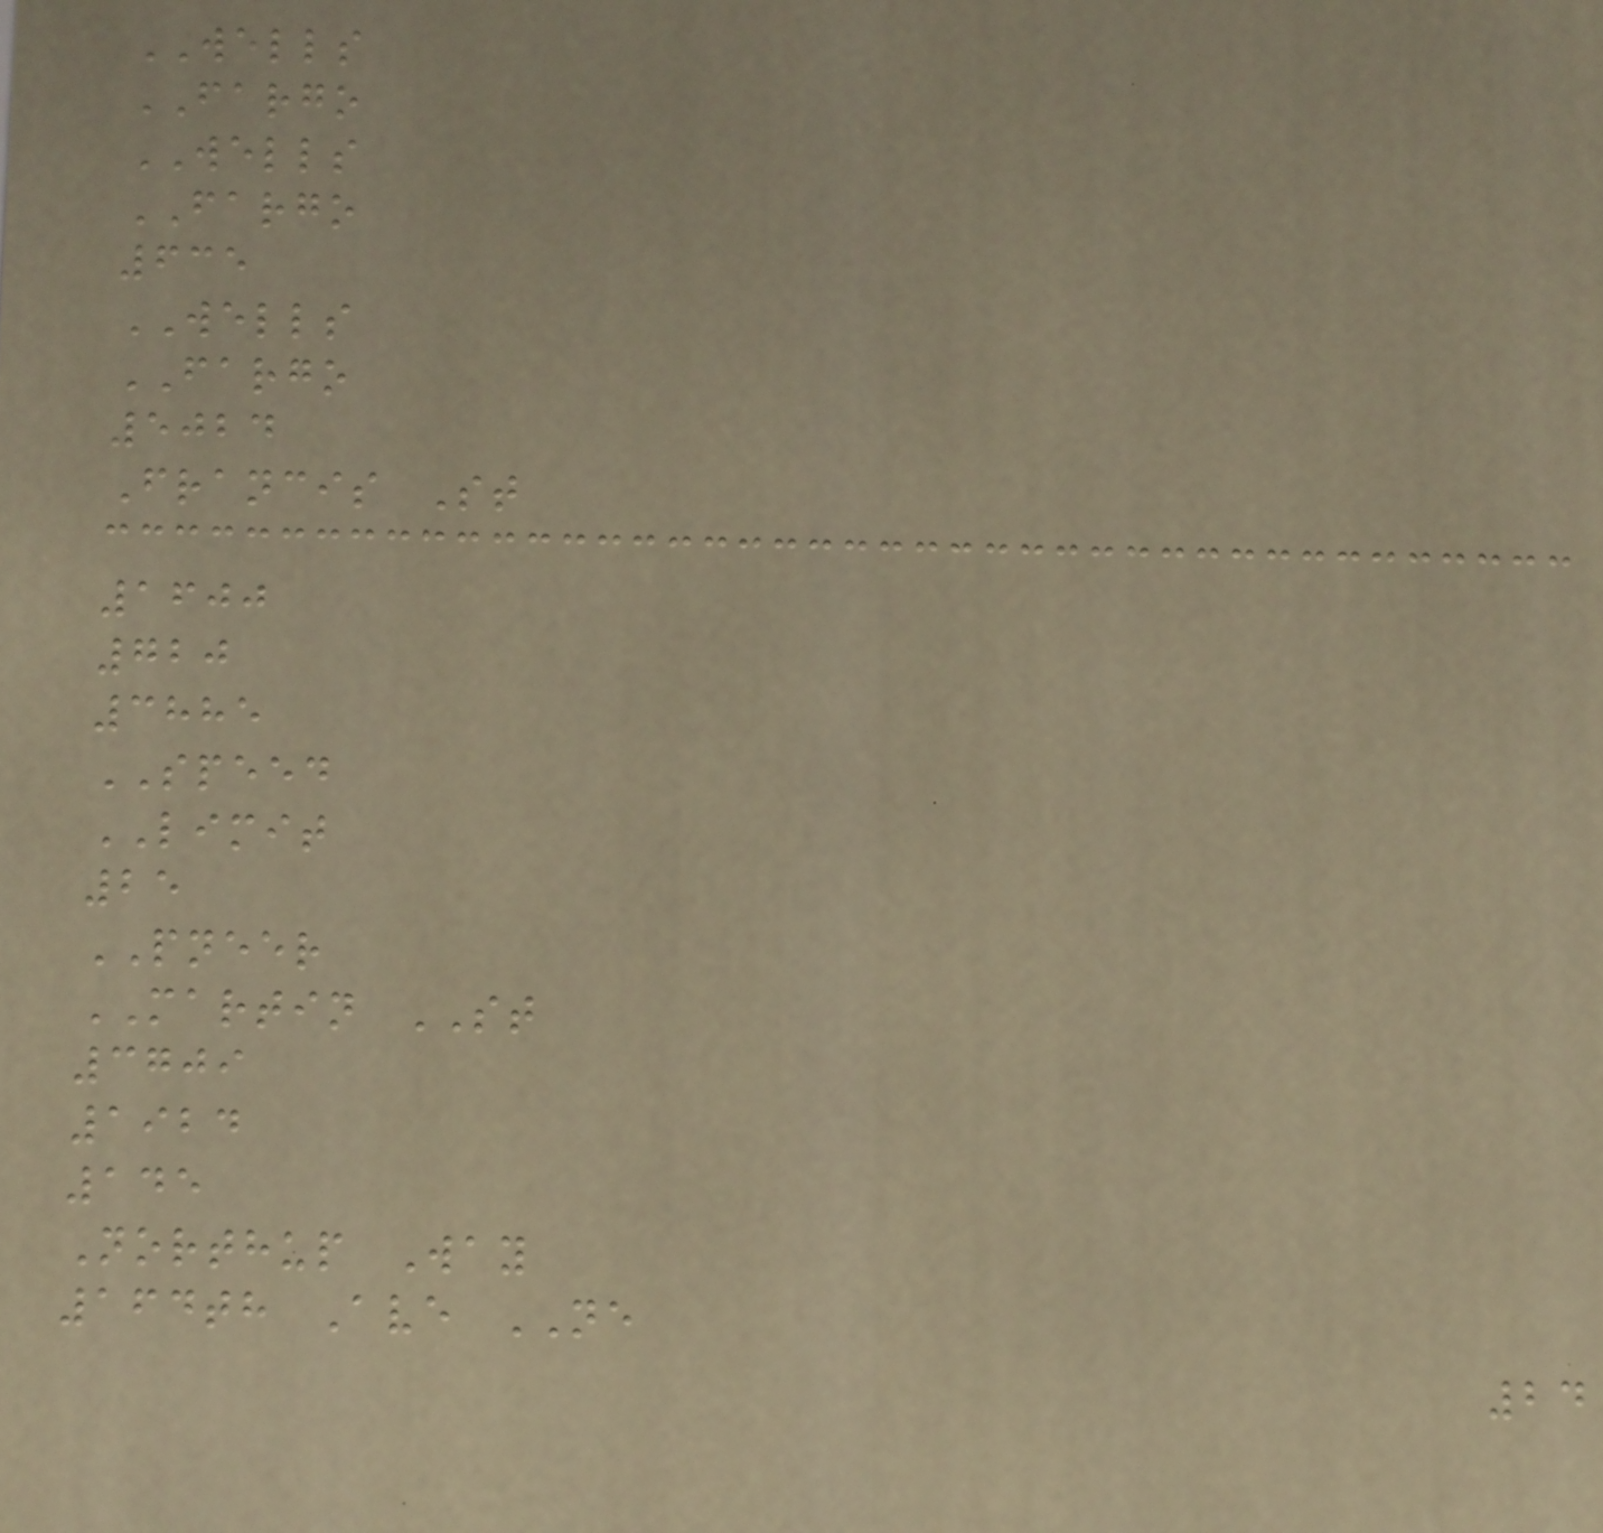WELLS
FARGO
WELLS
FARGO
635
WELLS
FARGO
5024
Francis St
1600
720
3885
SPEED
LIMIT
25
PNEER
MARTIN ST
3709
1924
145
Northup Way
164th Ave NE
24
